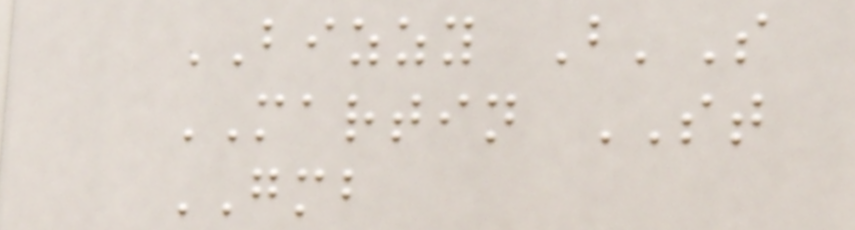BIZZY B'S
MARTIN ST
GMB
